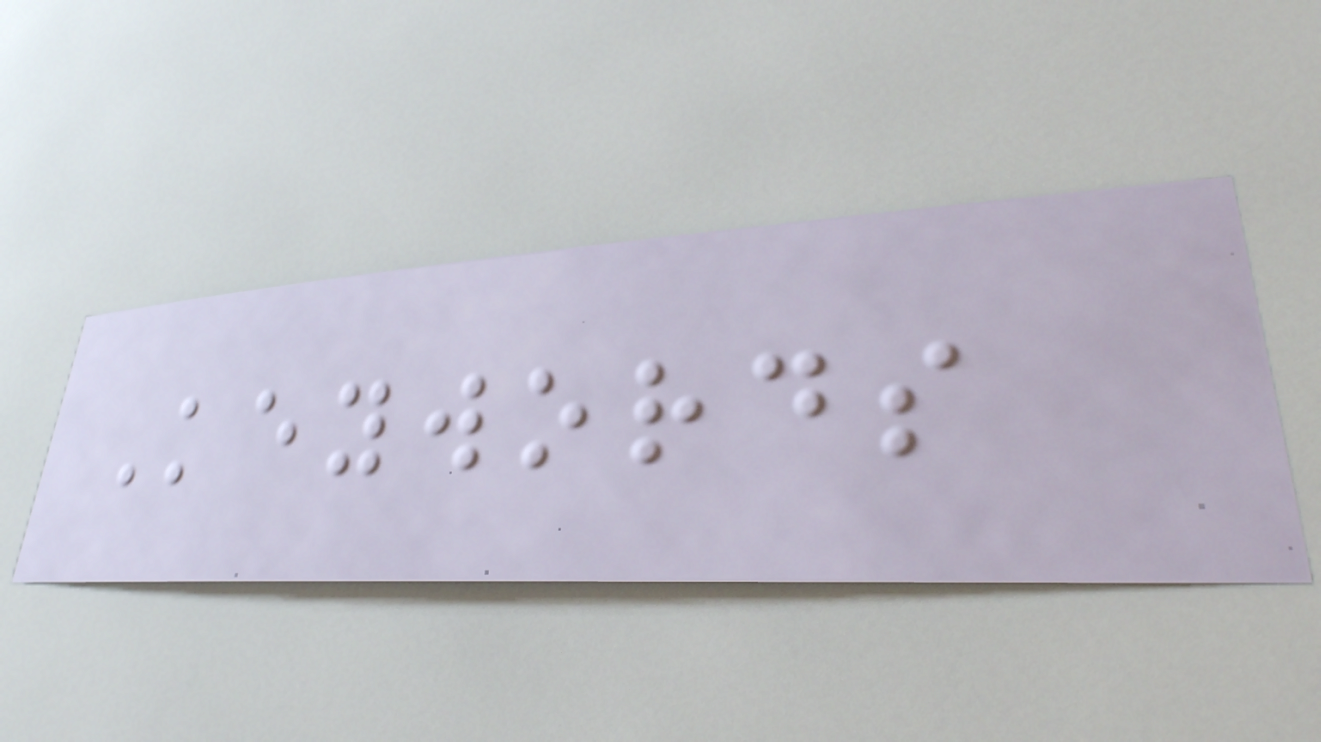Keywords
